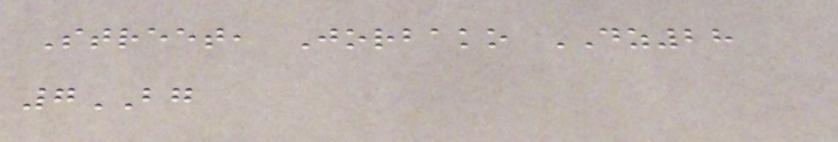Street, Jorbako DZ28
7BG
